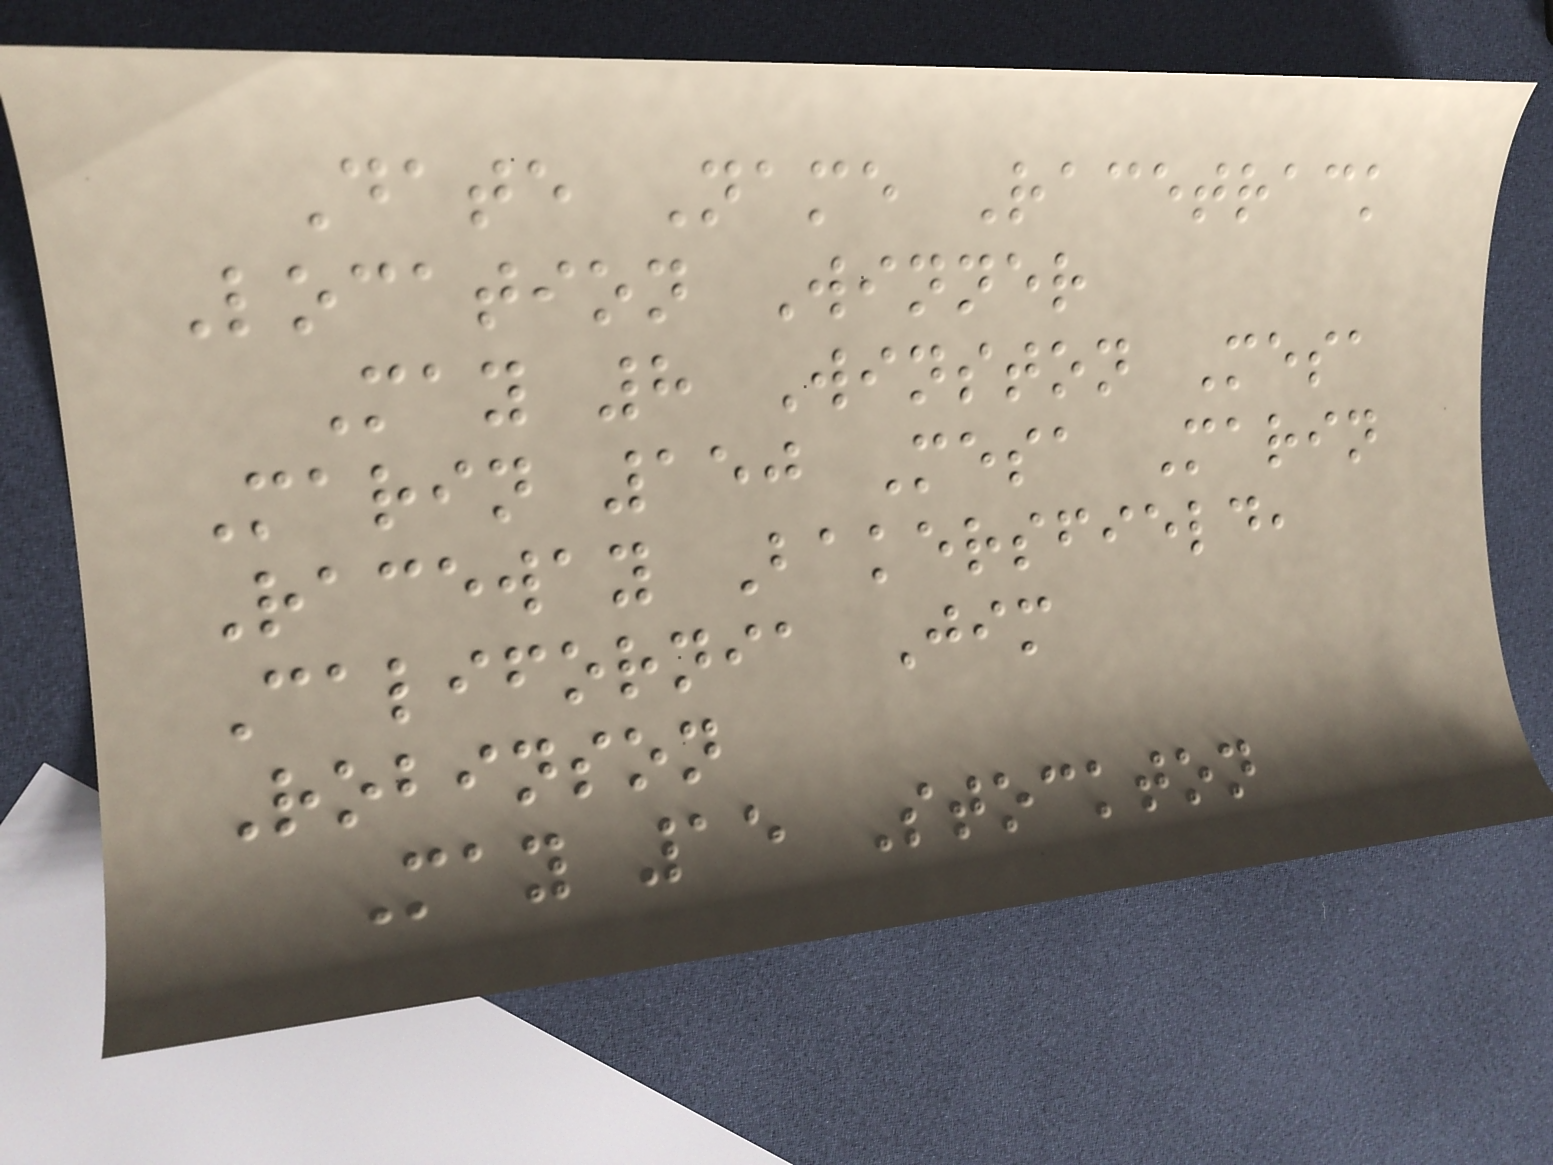Date Name Racetrack
Location Winner
May 8 Winston Mesa
Marin 150 Mesa Marin
Raceway Bakersfield,
California Jim
Robinson
May 15 Stockton
